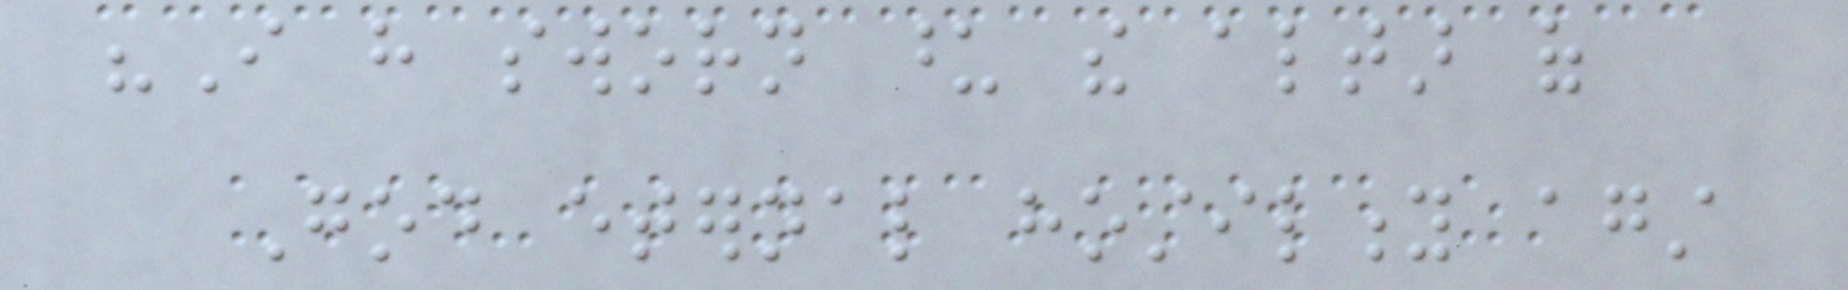"I have sworn upon the altar of
God eternal hostility against
